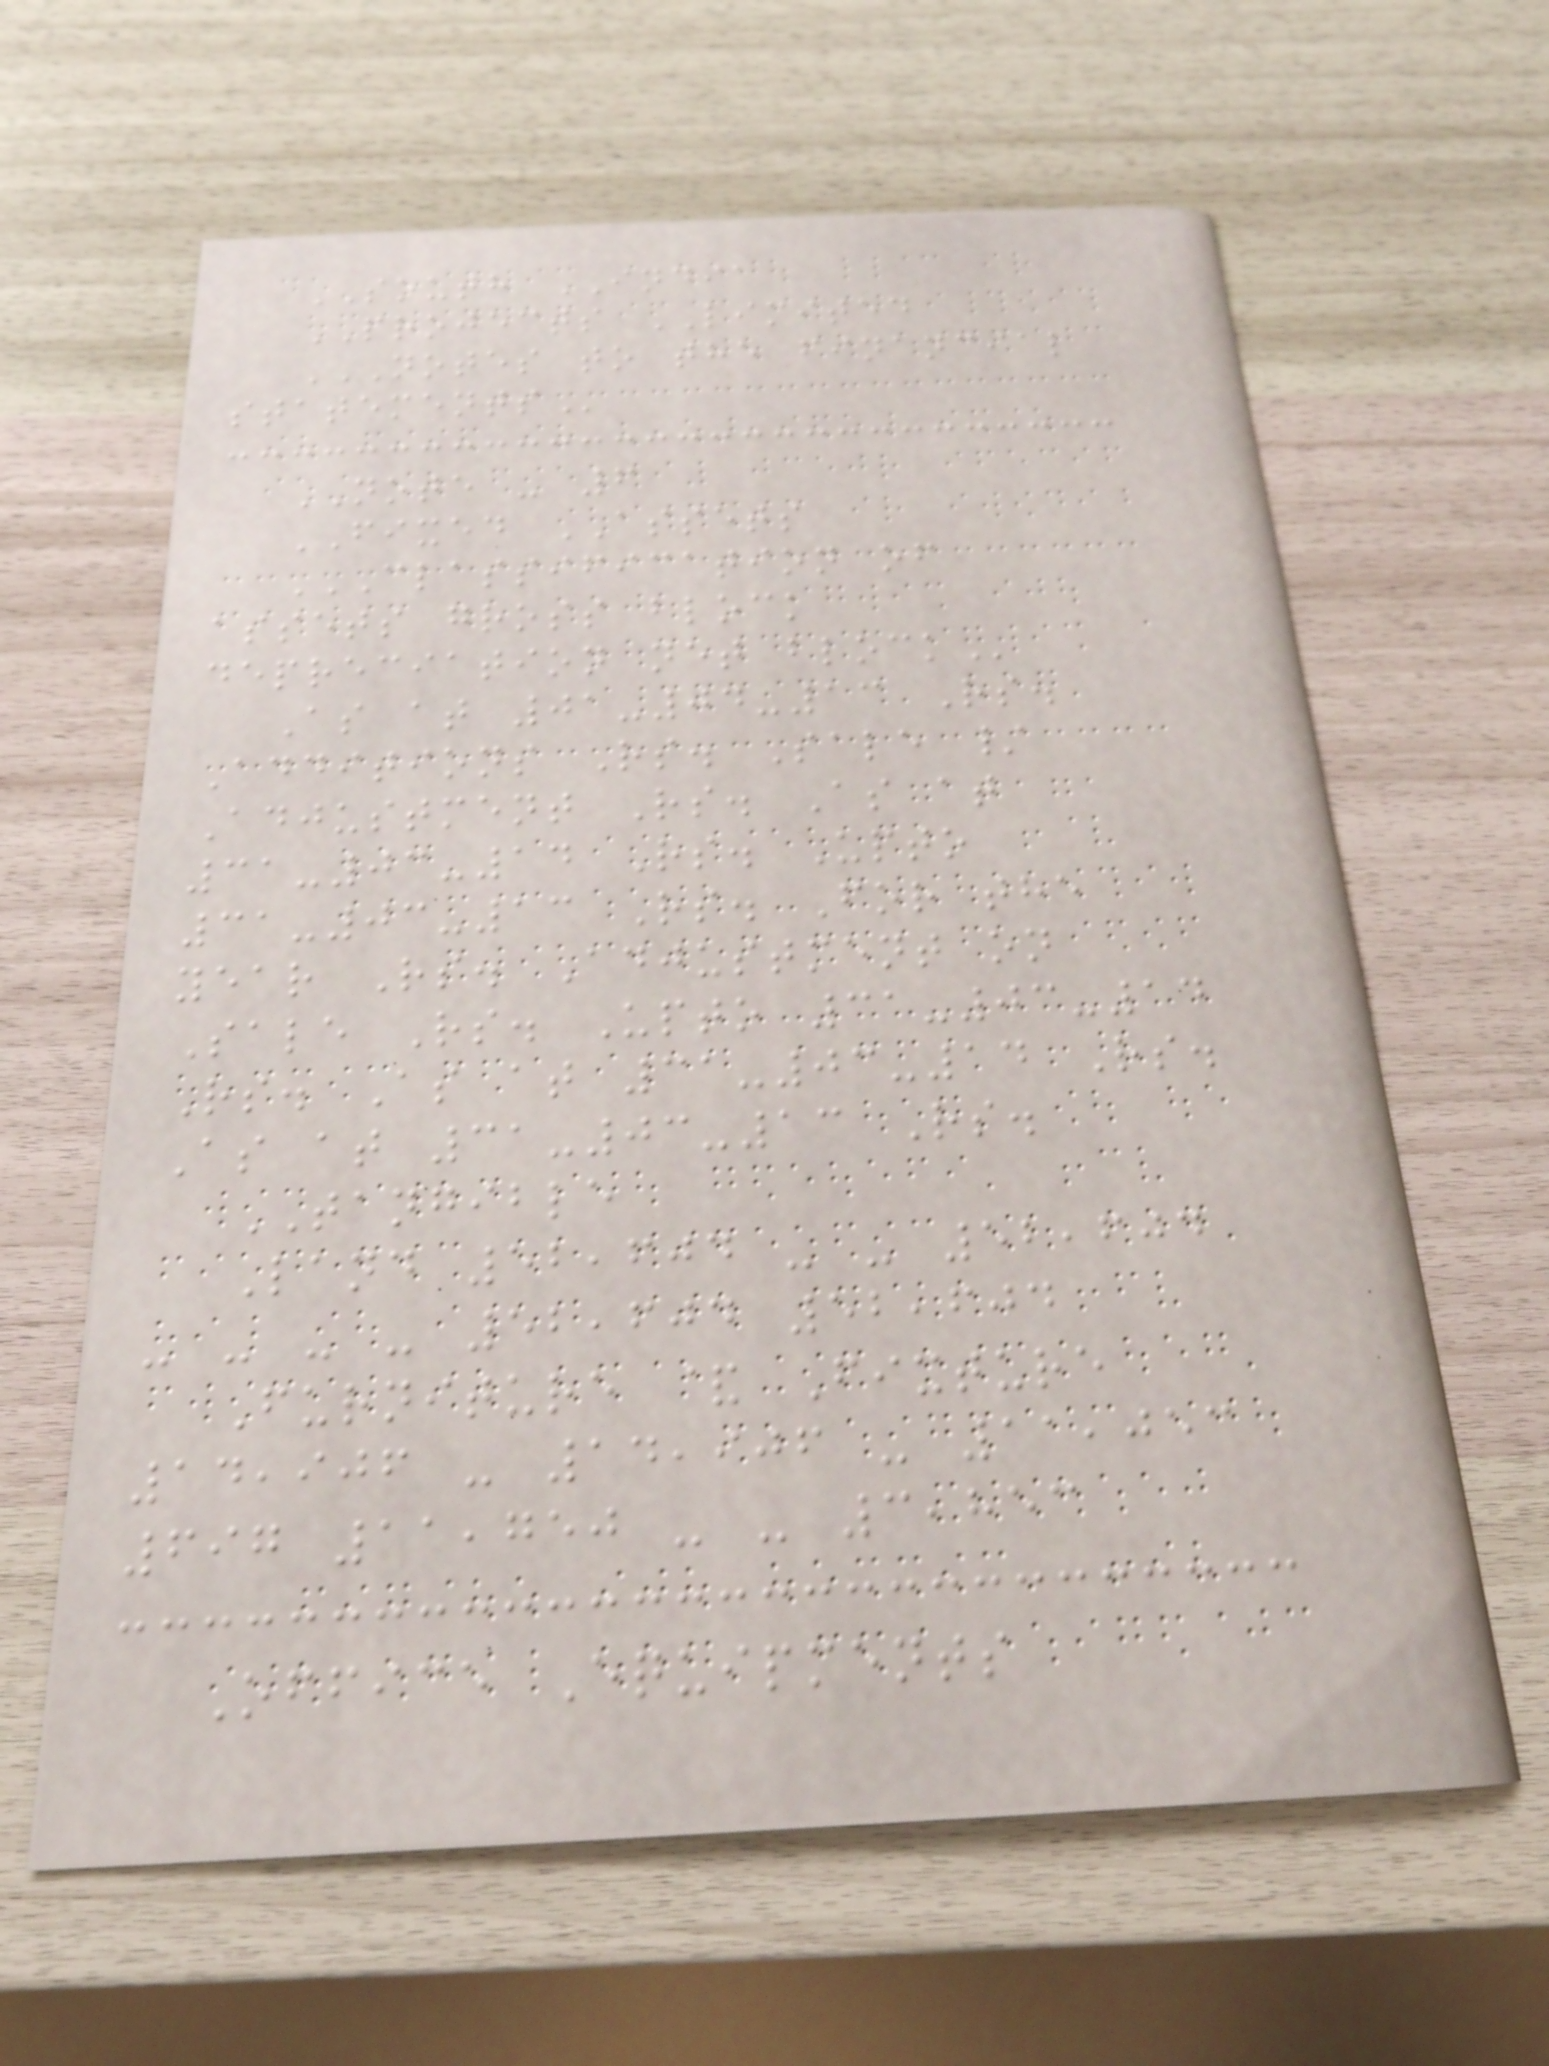SOUTH INDIA
PROJECTS LIMITED
NOTES TO THE FINANCIAL
STATEMENTS
NOTE - 6
FIXED ASSETS
CLASSIFICATION OF
ASSETS GROSS BLOCK
DEPRECIATION NET BLOCK
As at 01-04-13 Rs.
Additions Rs. Sale /
Adjustment Rs. As at
31-03-14 Rs. Upto
31-03-13 Rs. For the
year Rs. Adjustment on
Sale Rs. Upto 31-03-14
Rs. As at 31-03-14 Rs.
As at 31-03-13 Rs.
TANGIBLE
Land 52,604 - - 52,604
- - - - 52,604 52,604
Furniture & Fixture
14,906 - 14,906 - 11,053
697 11,750 - - 3,853
Office Equipments
